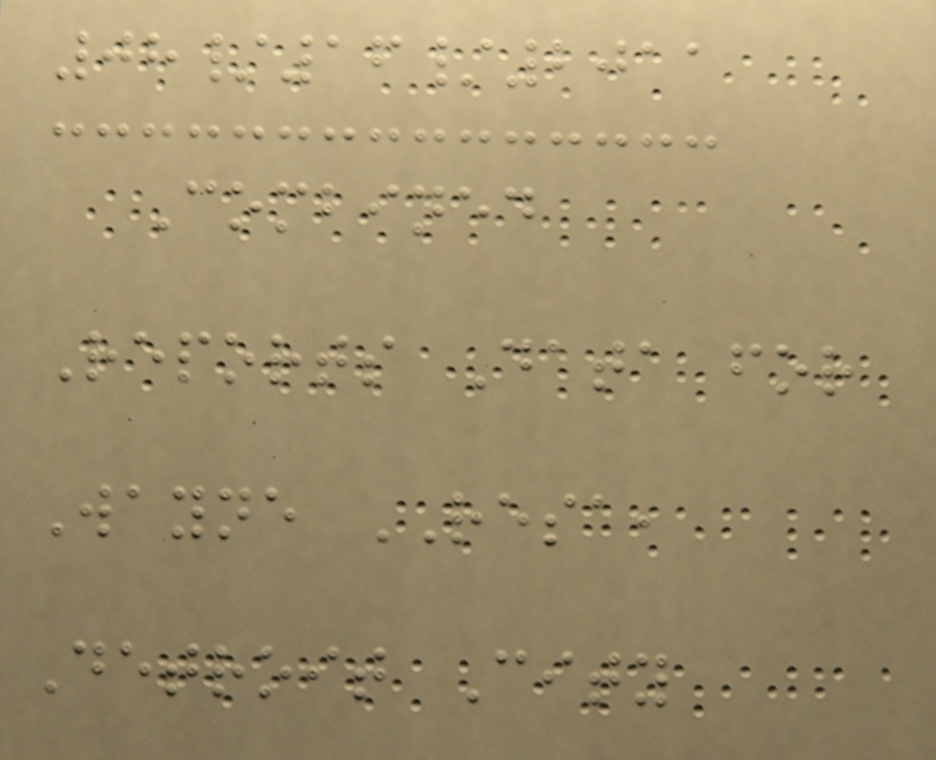08/16/2011
Combined
Reports Data for
Wayne RESA,
Detroit City
